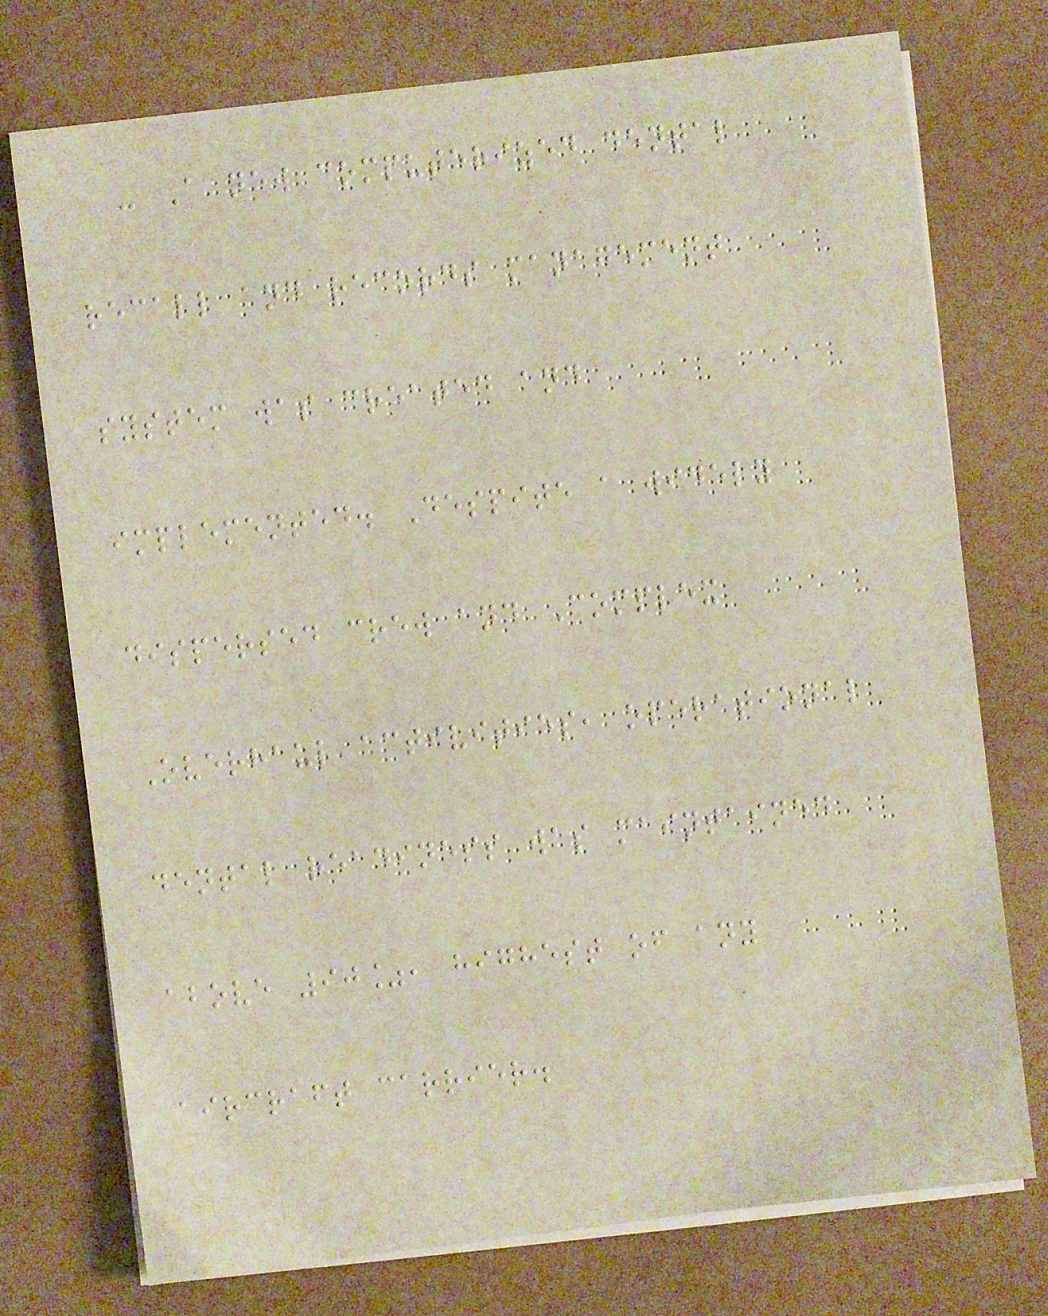- A new computerized dental
recall and records management
system was created and
implemented. Despite a widely
dispersed crew and Complex
Overhaul activities, operational
dental readiness was maintained
above 90%, highest of any
aircraft carrier.
